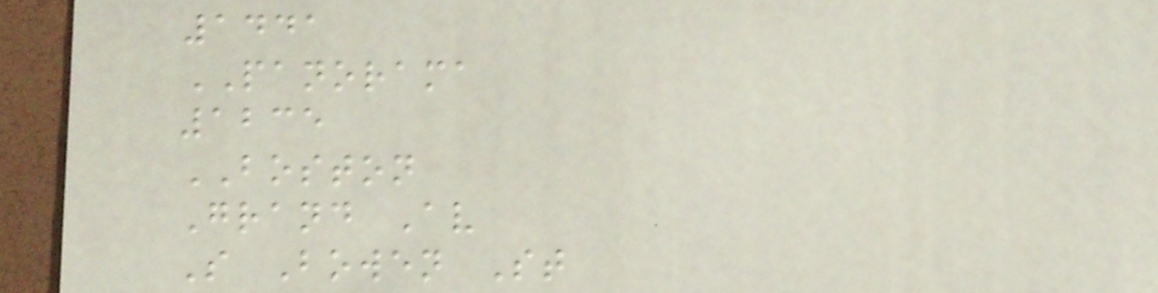1441
PANORAMA
1235
BOSTON
Grand Av
S Bowen St
